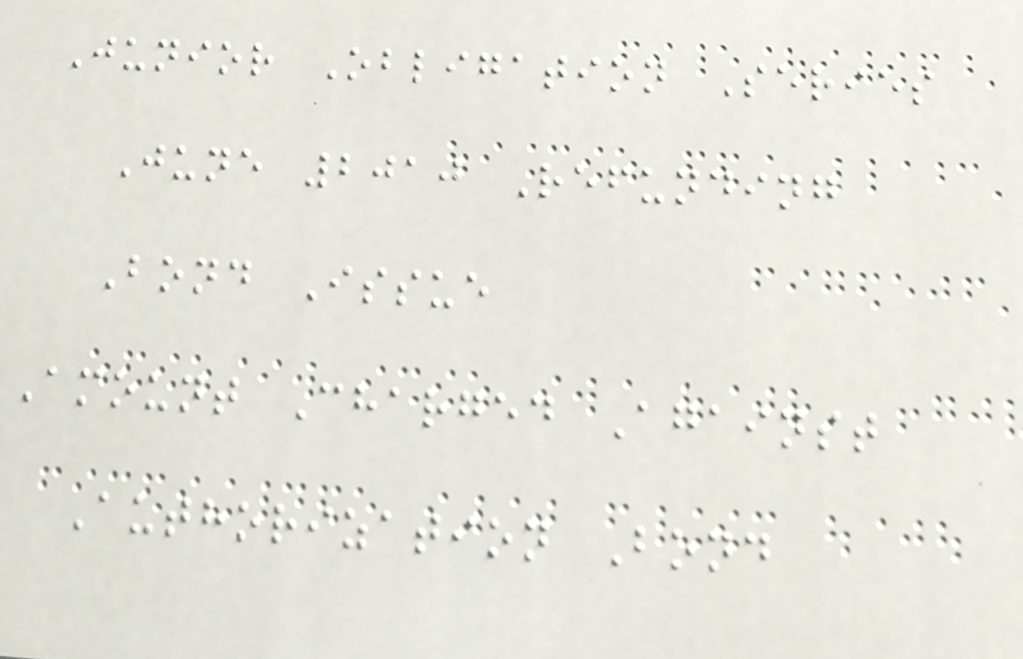Junior Obligation Series
June 2010 Refunding
Bond Issue
Amount Charged Against
Authorization Bond
